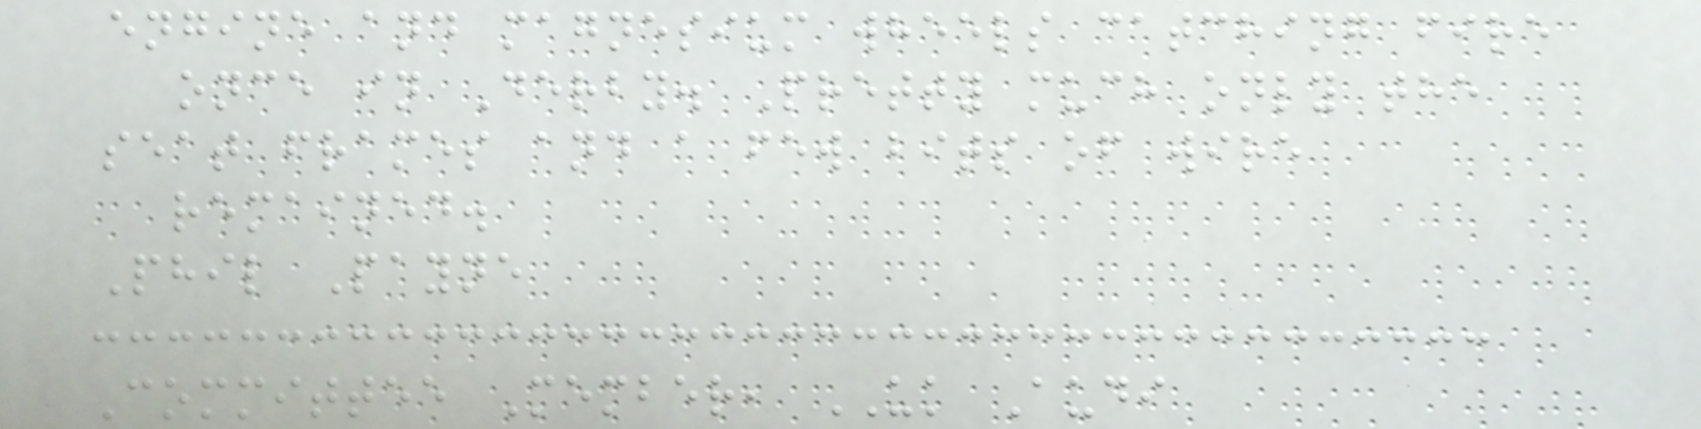engine and magnesium wheels catching fire
once in Derby. Pretty much only the
seat frames and a few bits of wire
remained.
Phil Payne
Committee Member, UK Audi
